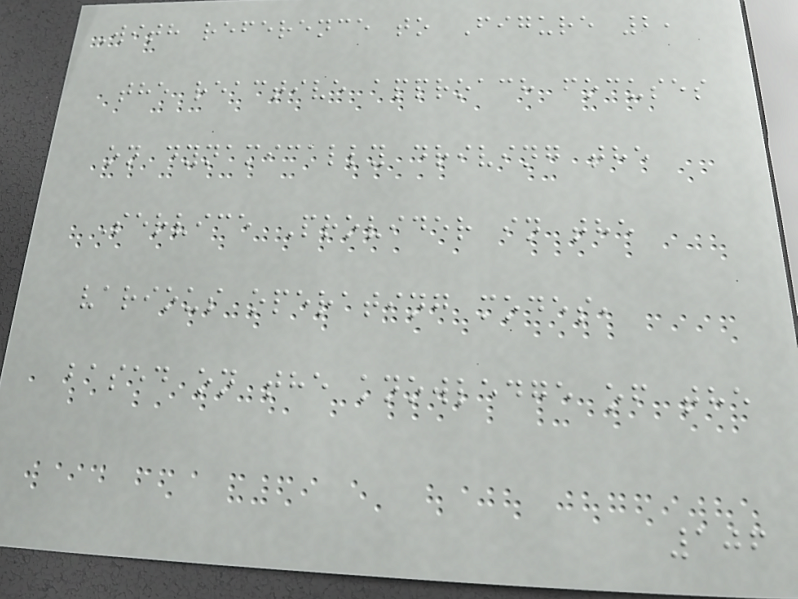With reference to Figure 2,
the reactive approach focuses
on dynamically driving the
Service Provider in the
various operating modes,
based on the knowledge of the
106
